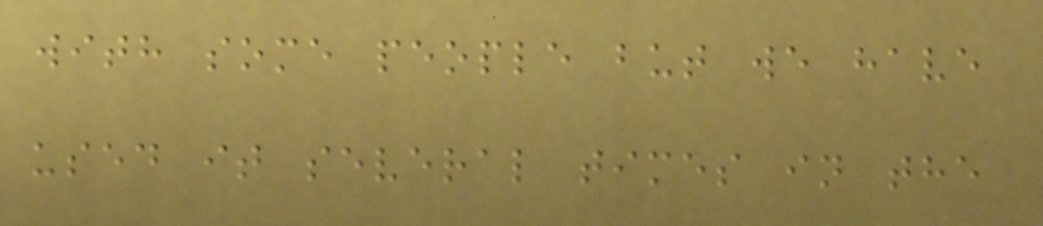with some people but we have
used it several times in the
